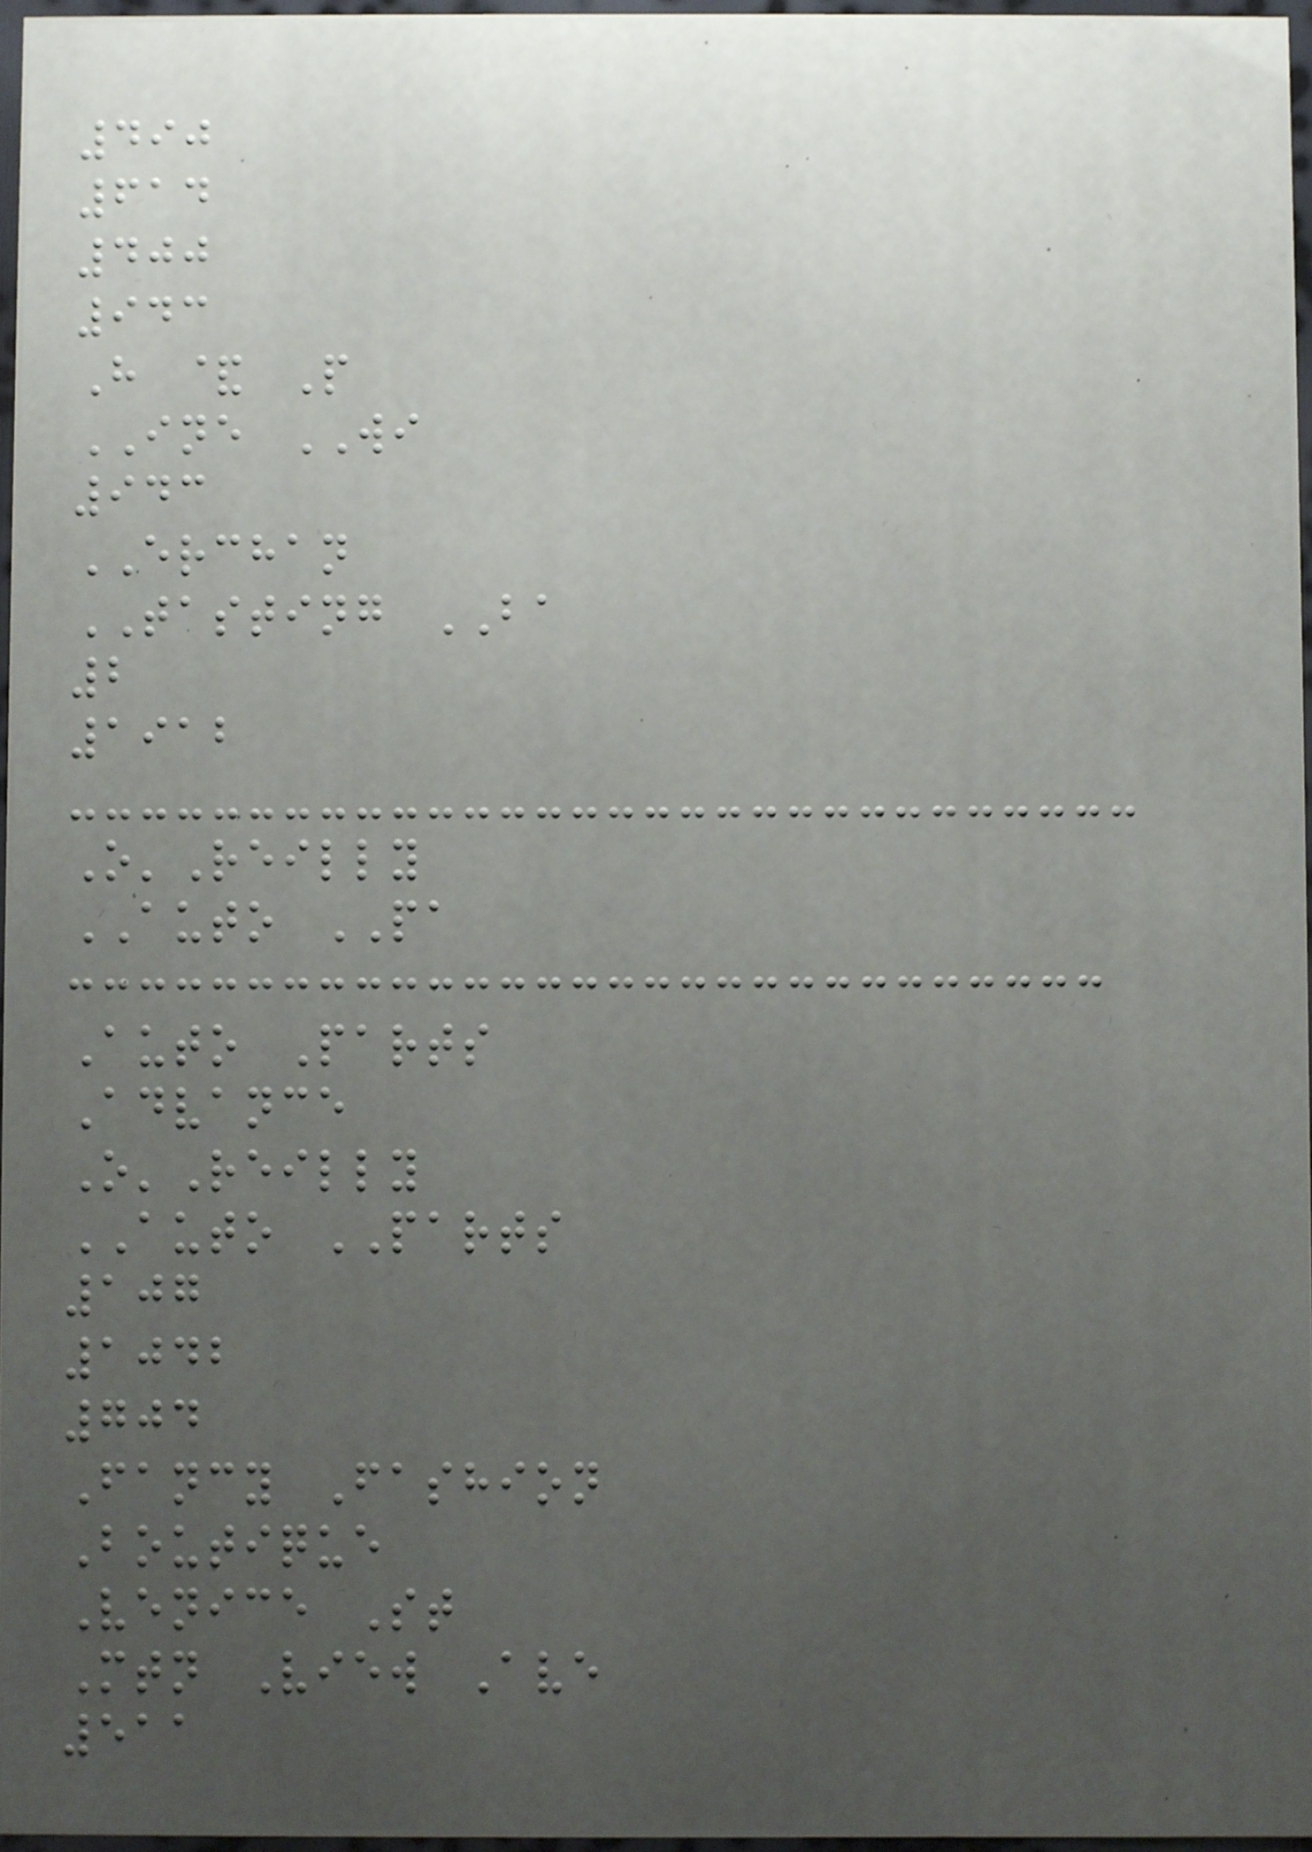490
614
400
943
H & P
INE WI
943
ERCHAN
TASTING BA
2
1912
O'Reilly
AUTO PA
Auto Parts
Advance
O'Reilly
AUTO PARTS
107
1042
704
Fancy Fashion
Boutique
Venice St
Mtn View Ave
511
